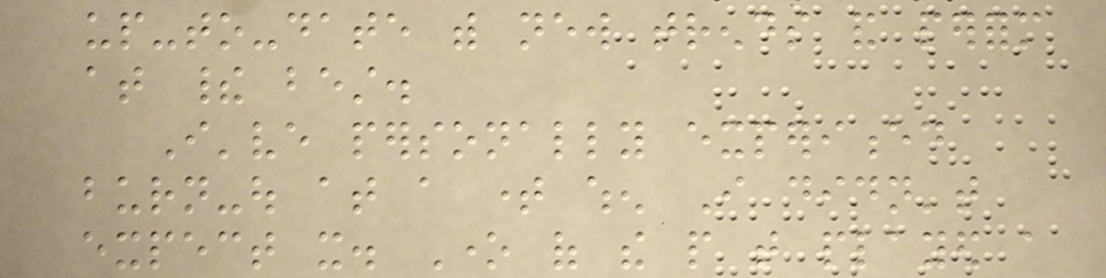up-to-date with new trends and perform
at their best.
I've personally experienced
burn-out at a time when I didn't
expect it. One of the people that played a
